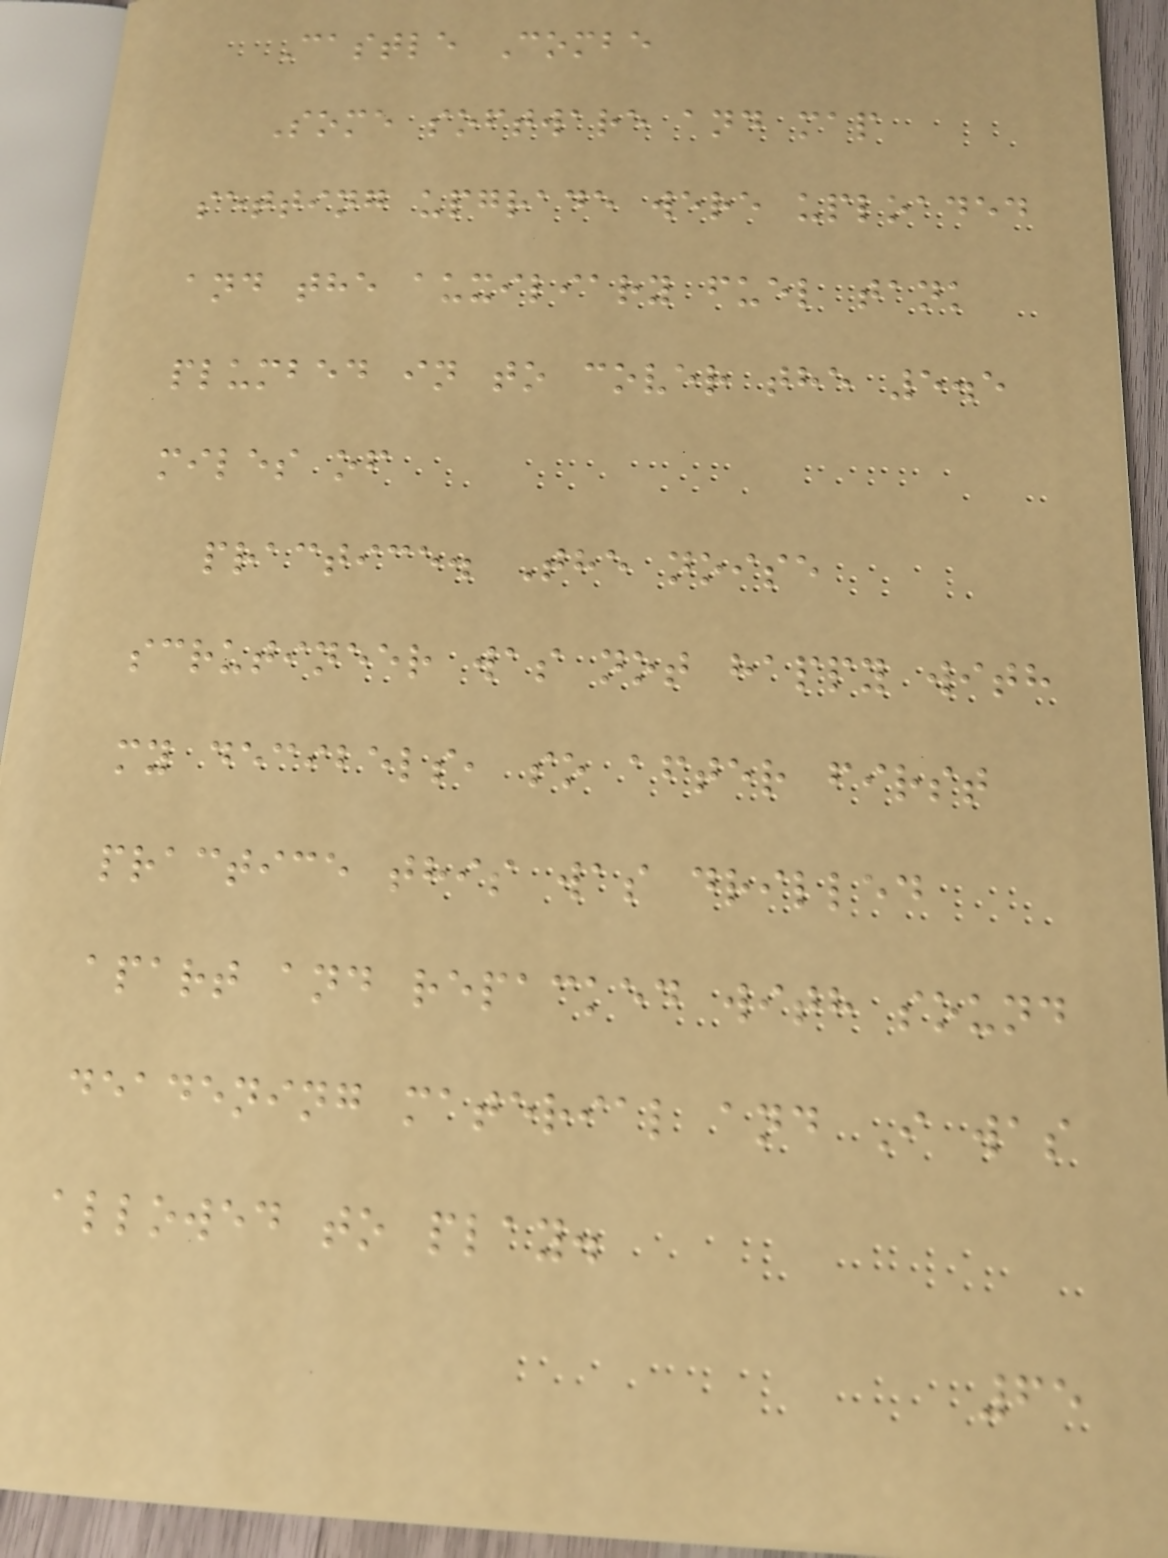Castle Combe
Some software and map
setting upgrade were uploaded
and the auxiliary fuel tank
plumbed in to cover the 5.5
miles of
practice. The noise
scrutineer was not happy with
my decibels, so after first
practice this was drilled
apart and repacked with sound
deadening material and I was
allowed to play.
65
